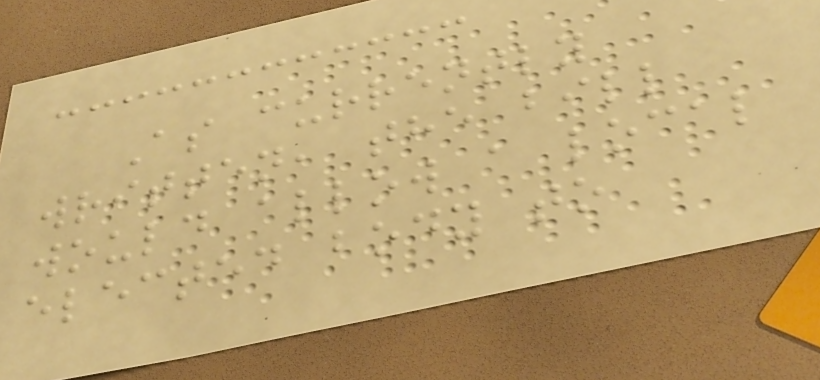As currently
written, the bill
would allow a local
elected body to
